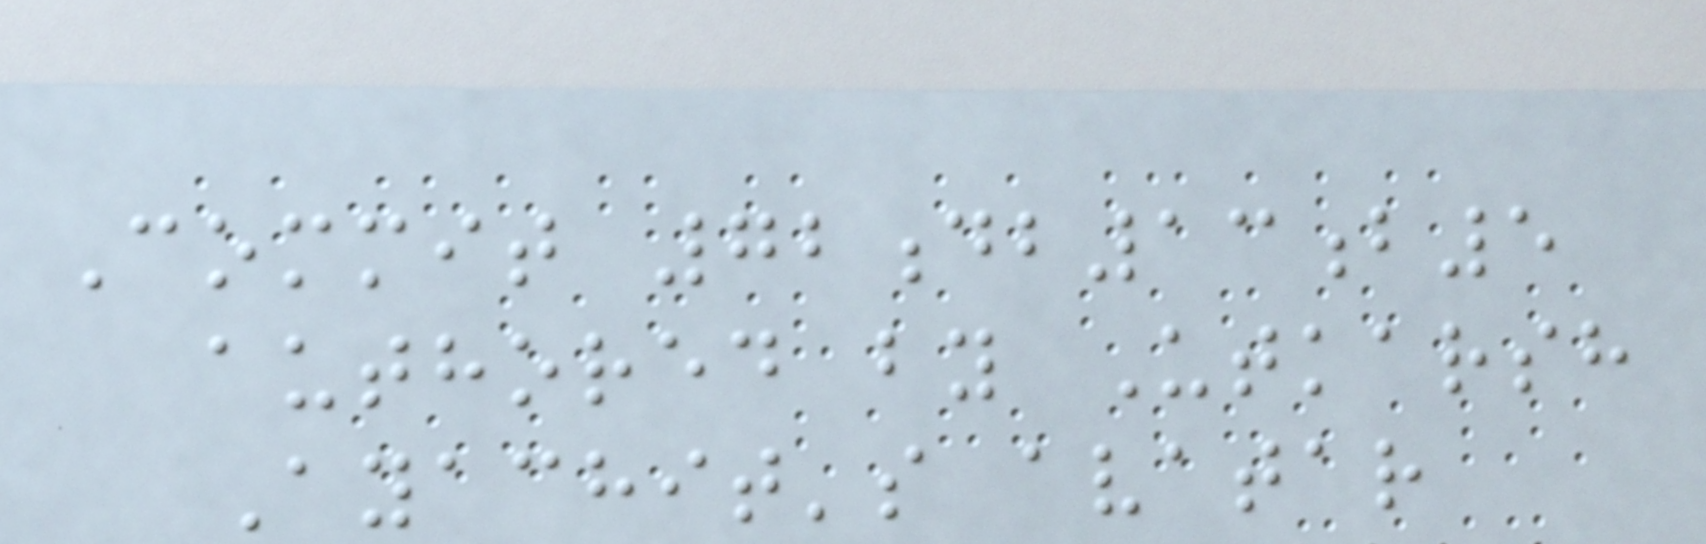Commit 72db13b5
authored by Utkarsh
Ayachit's avatar
